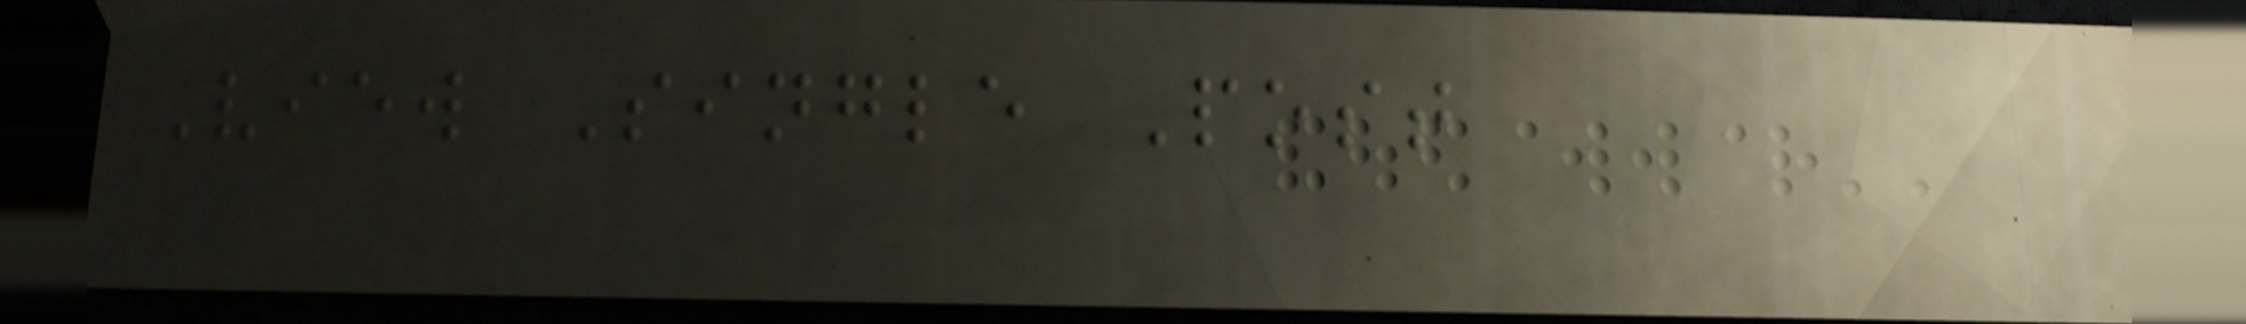View Single Post
